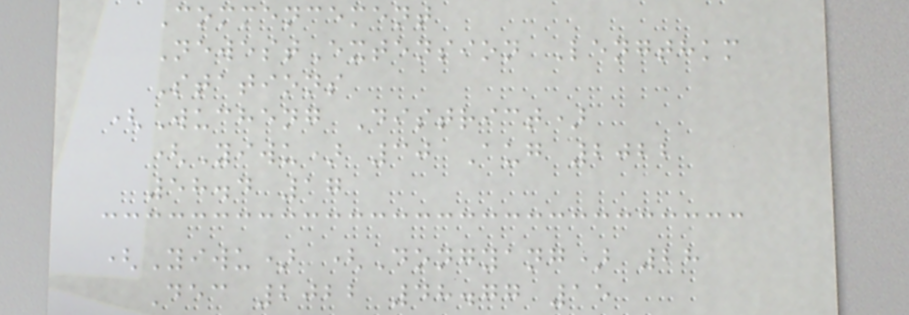Commencement
NewestExtension Lengthkm
Stations
(Wucheng District)
(Yiwu) 30 Aug 2022
58.4 17
(Yiwu) (Dongyang) 28
Dec 2022 48.77 15
